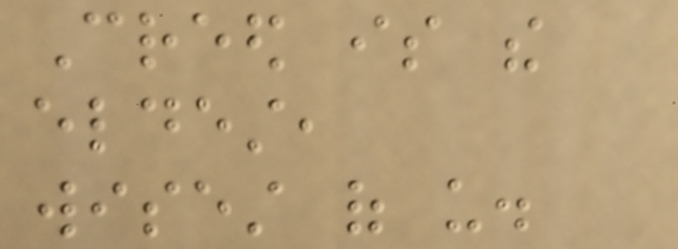Creed is the
eldest,
wisest of us.
